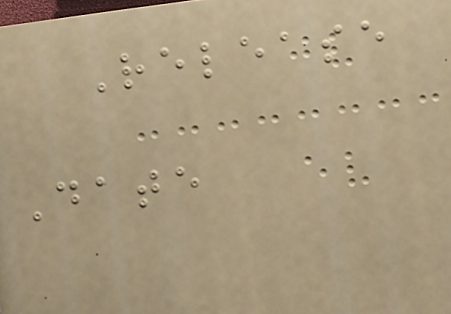Release
Date
